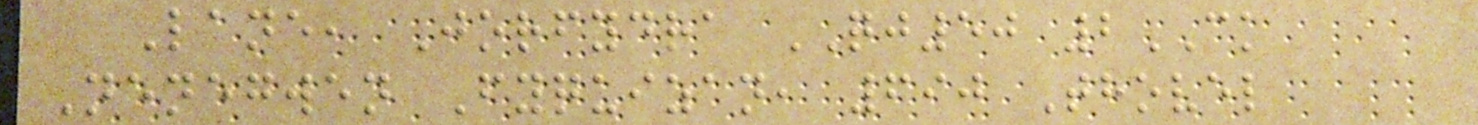Lane, Jorfydra QJ50 2CK
Nenegwen Fyquizan, 690 Thovel
